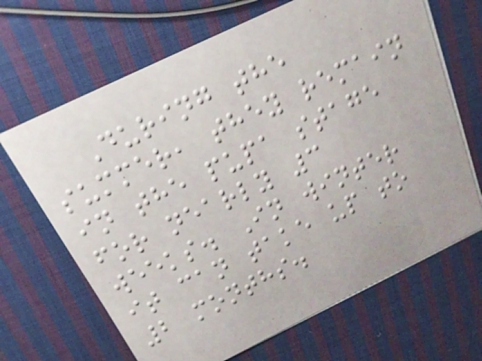During the
summer, they remain
in the pupa stage
for nearly 3
weeks. In winter
it can take up to
2 months.
